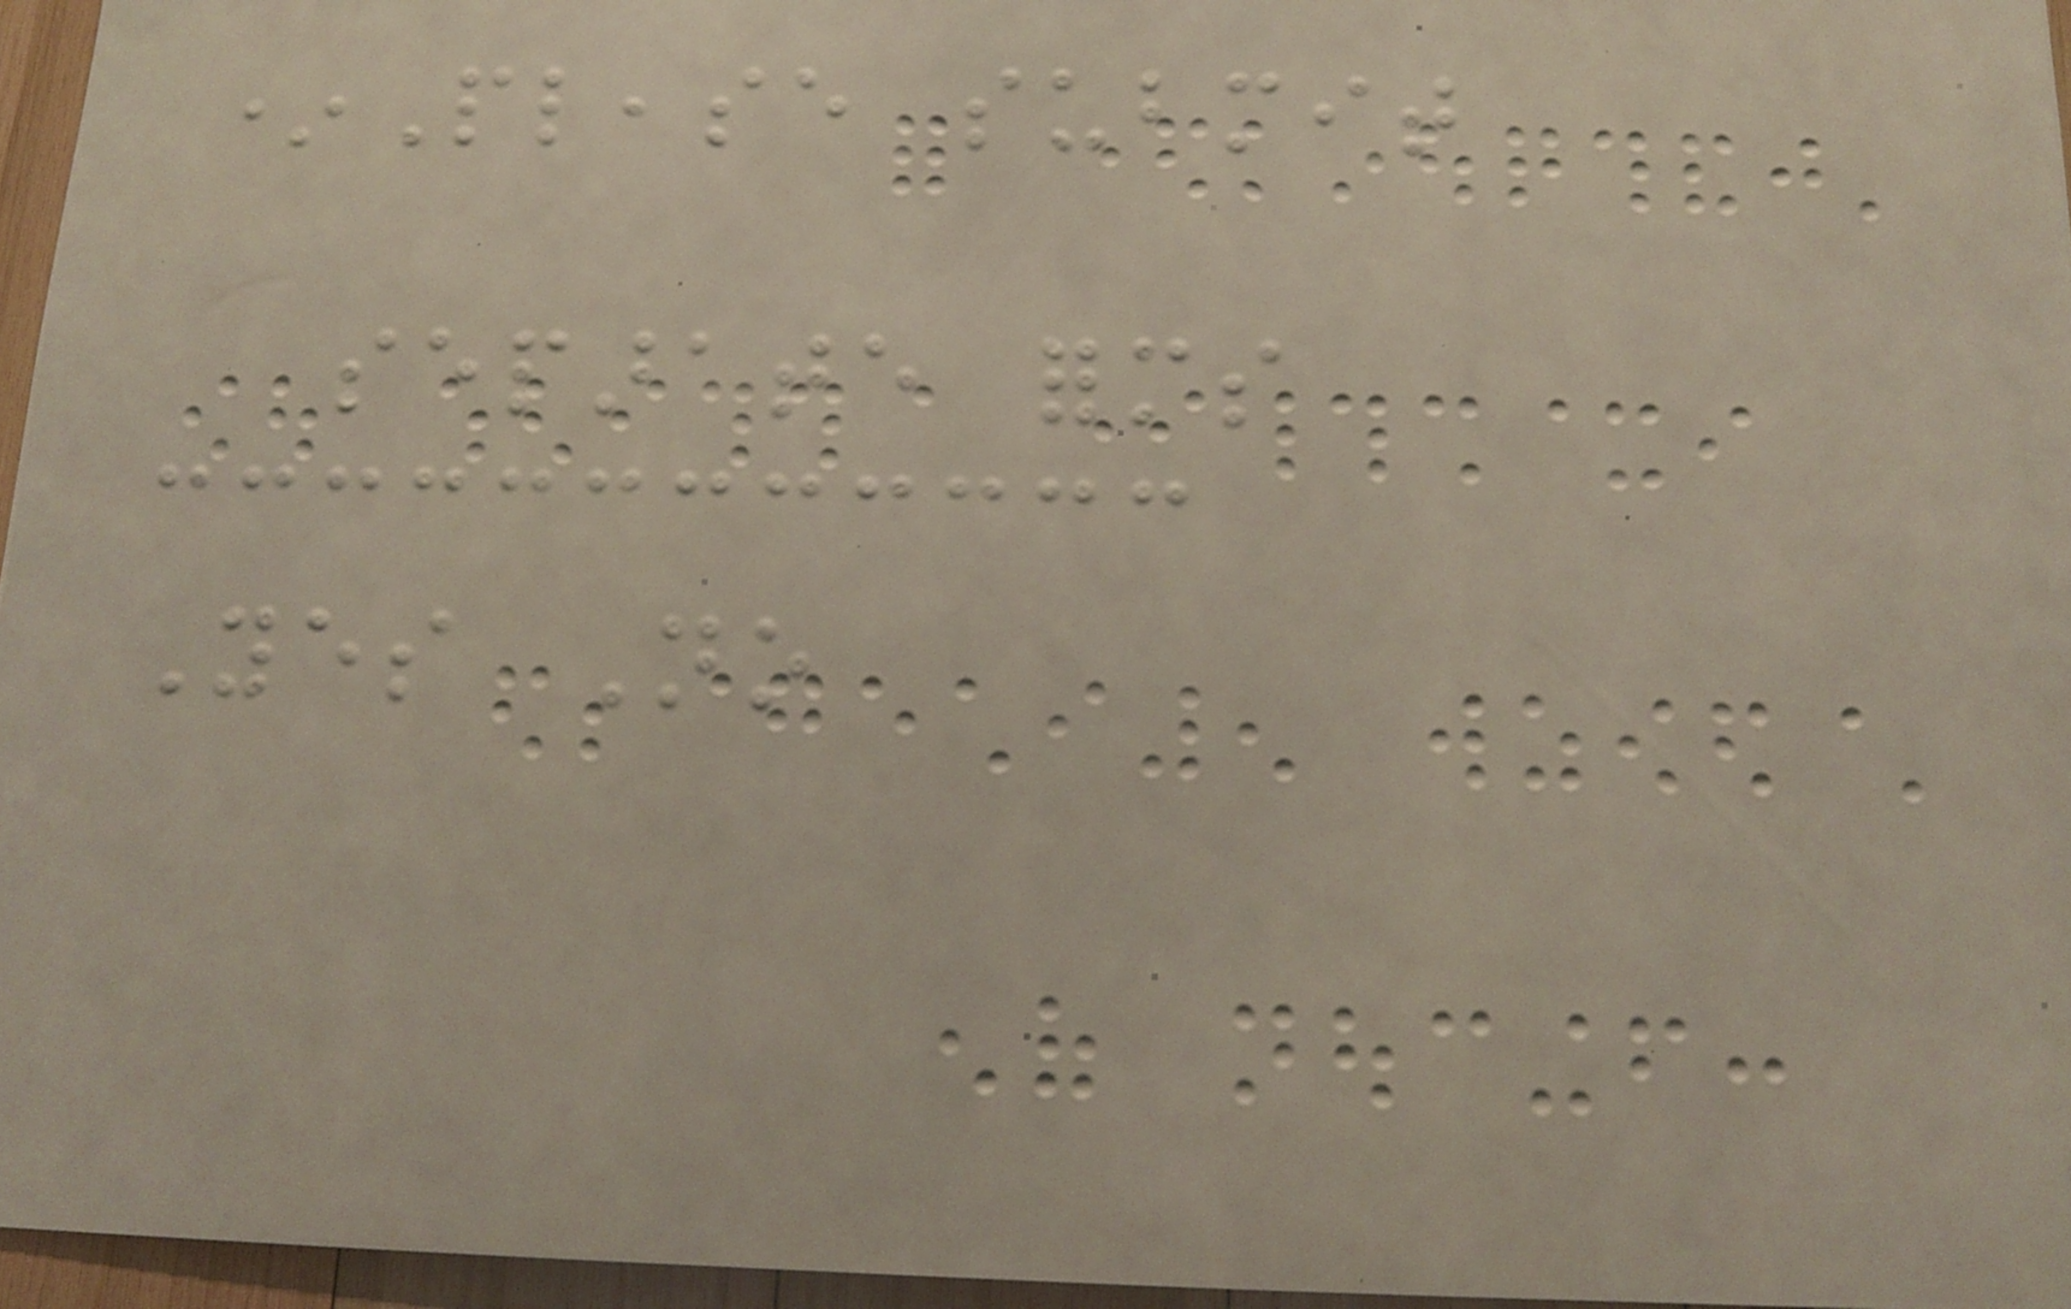*Please submit
separate forms
Yes No
